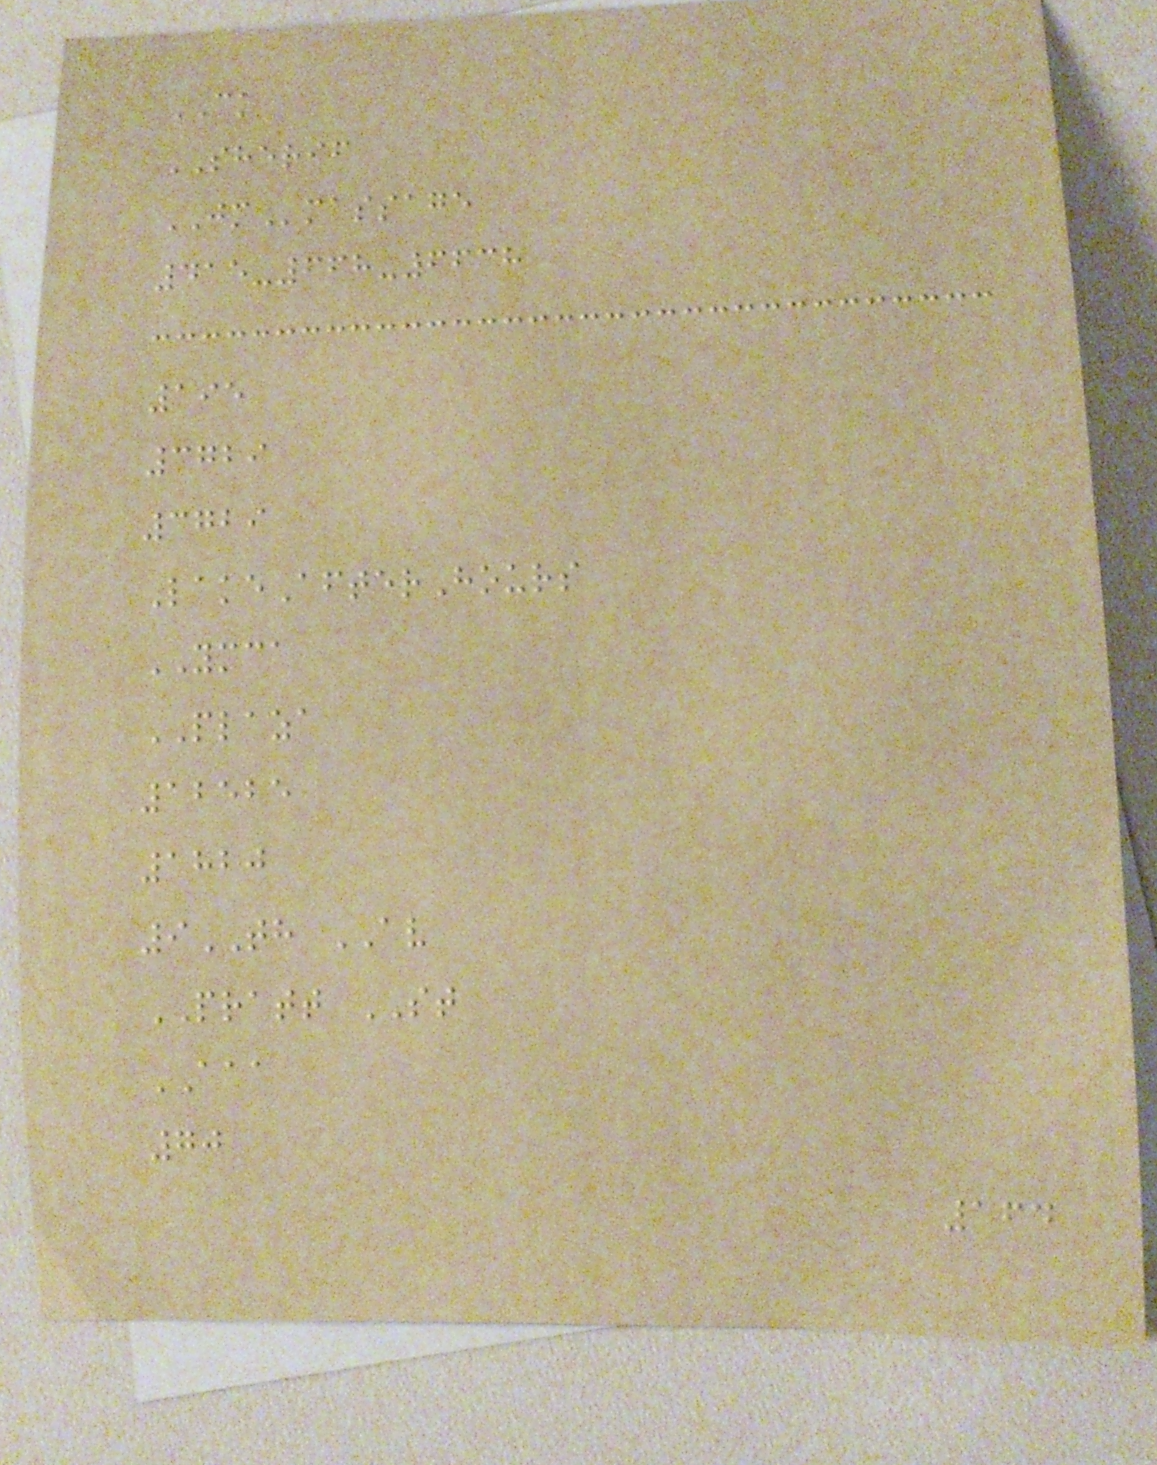CK
SHERIF
JMmassage
415-668-6638
195
3729
3729
LakeAfterHours
YMCA
PLAZA
12525
1820
9TH AV
PRATT ST
AAA
70
164
